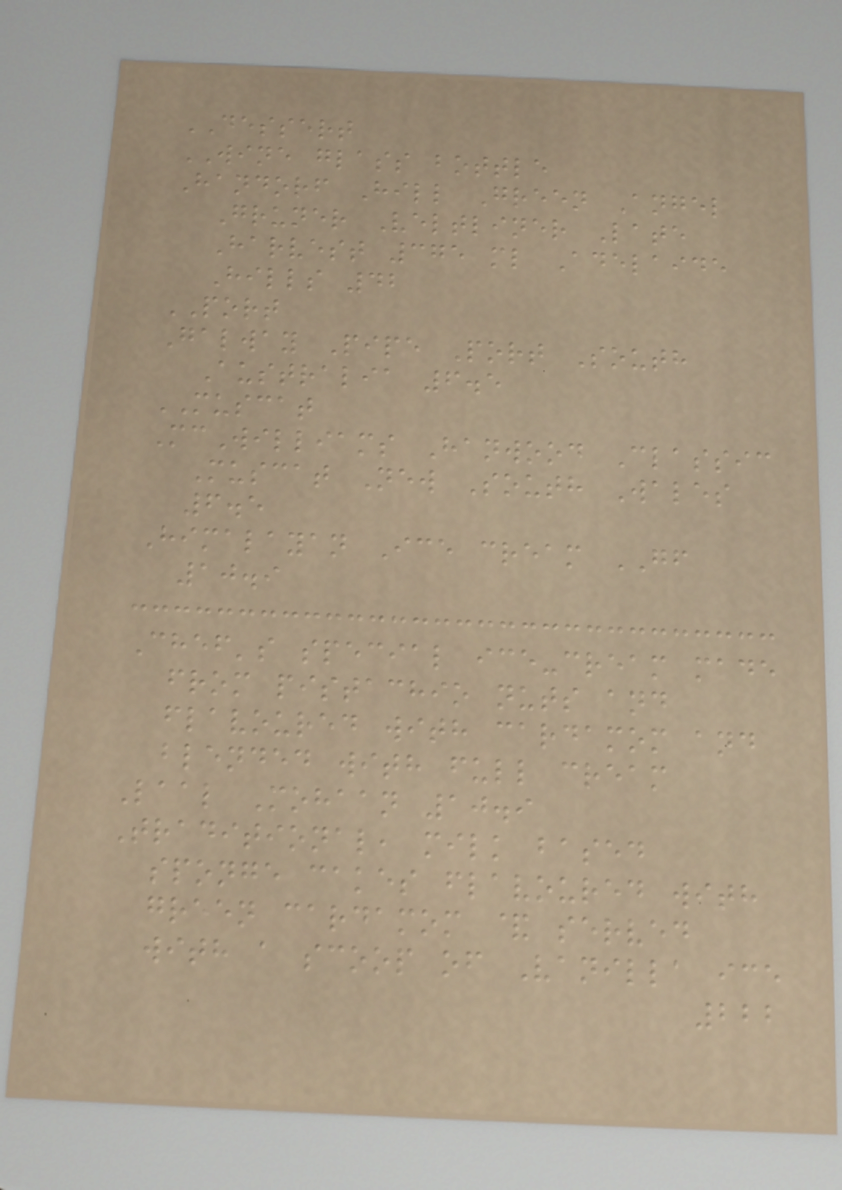DESSERT
WINE glass bottle
Handorf Hill Green Angel
Gruner Veltliner Late
Harvest 375 ml Adelaide
Hills 42
PORT
Galway Pipe Port South
Australia 6.5
MUSCAT
McWilliams Hanwood Classic
Muscat New South Wales
6.5
Himalayan Ice cream GF
10.9
Chef's special ice-cream made
from pistachio nuts and
flavoured with cardamom and
blended with full cream
Laal Mohaan 10.9
Traditional, milk based
sponge cakes flavoured with
green cardamom & served
with a scoop of Vanilla ice
222
